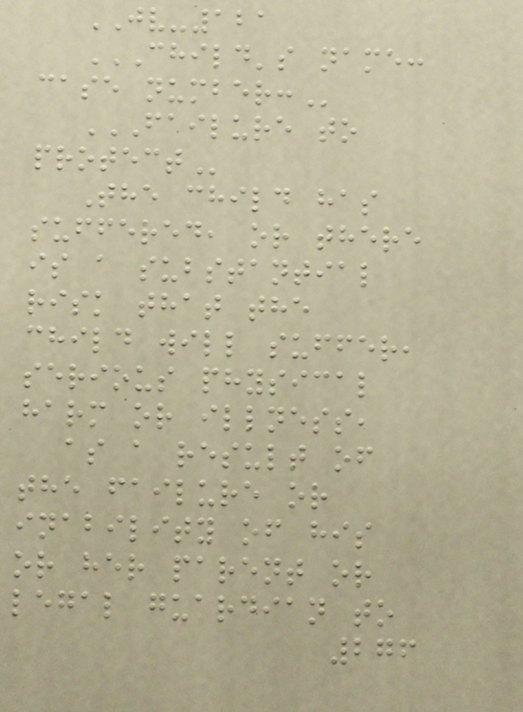JV-121
CHILD'S NAME:
CASE NUMBER:
FAILURE TO
PROTECT
The child has
suffered, or there
is a substantial
risk that the
child will suffer,
serious physical
harm or illness,
as a result of
the failure or
inability of his
or her parent or
legal guardian to
276
